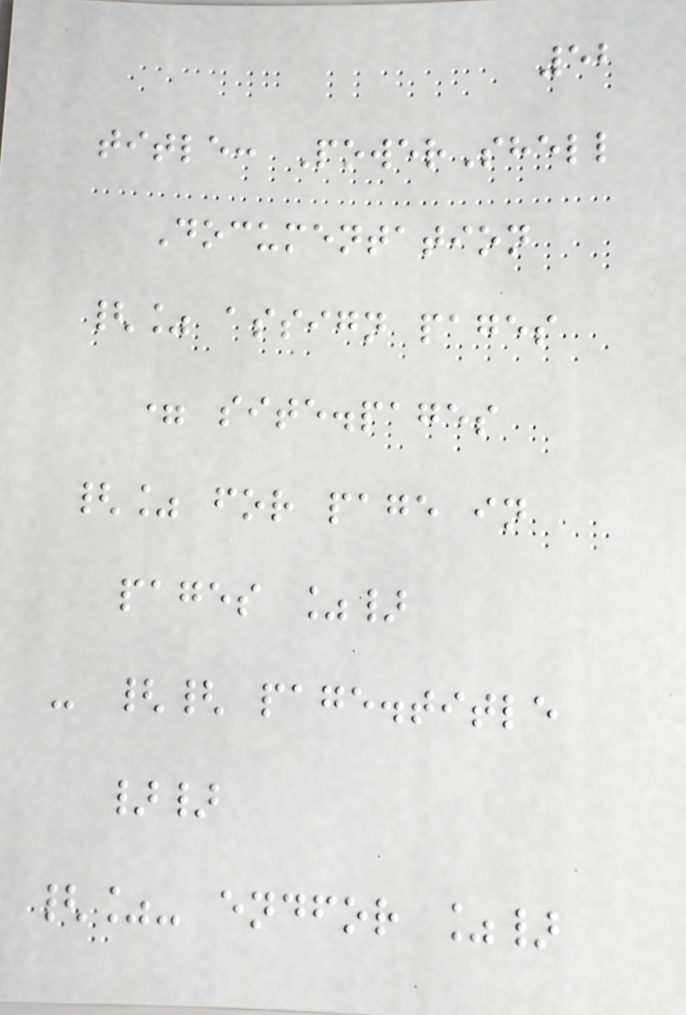52
title: PowerShell
Documentation
{% assign pages
= site.pages
{% for page in
pages %}
- {{ page.title
}}
{%- endfor %}
